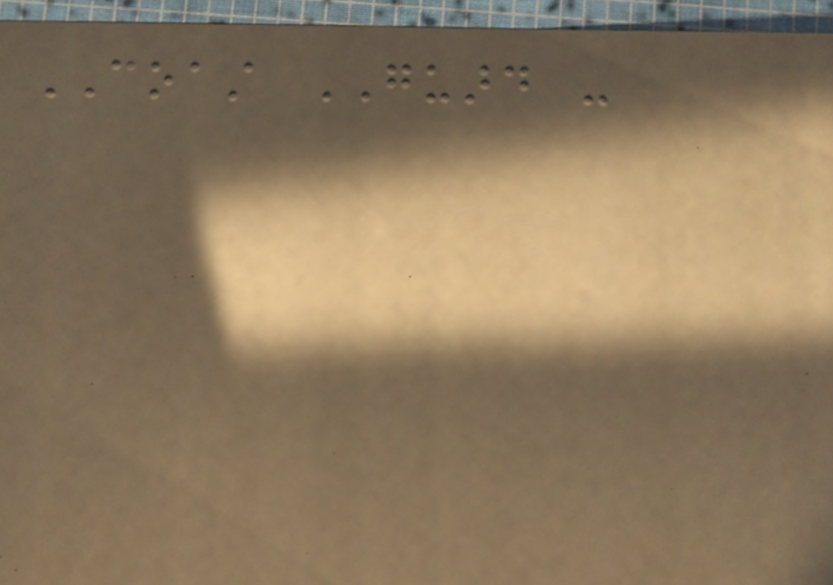COAST GUARD -
